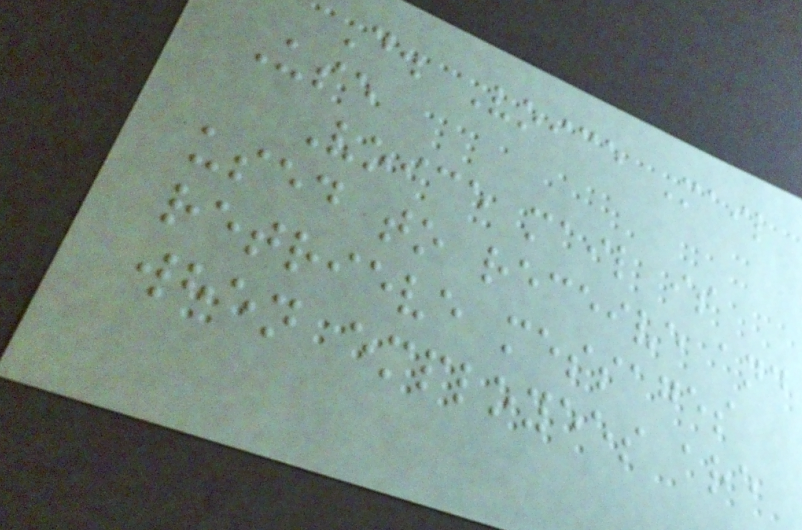D. Voice Mail
Use
Voice mail is
used to receive and
retrieve messages
when employees are
